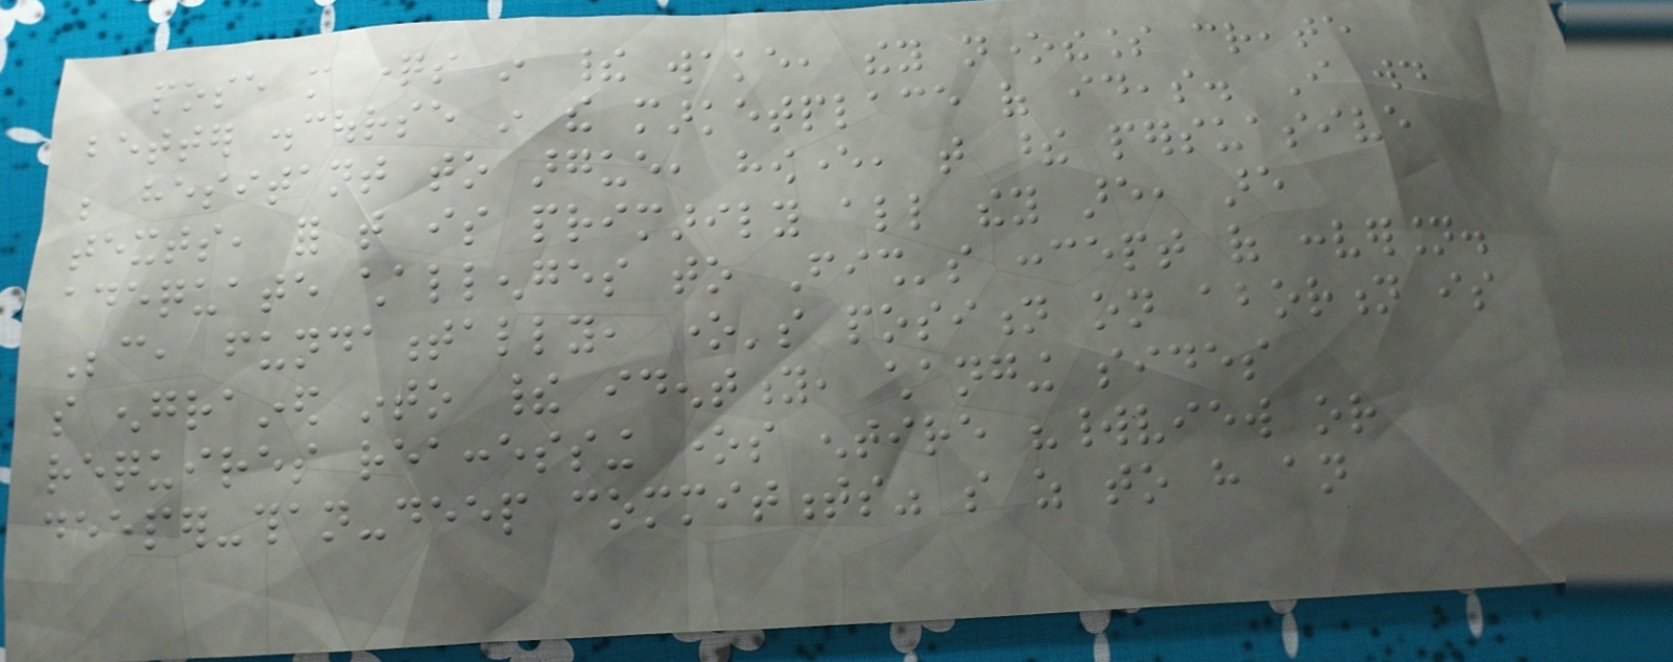pose more questions in their wake, they nonetheless create
better discourse in the marketplace of ideas. I would
be hesitant to argue, however, that these persuasive
texts, for that is primarily all they are, are
adequate challenges to Fish's concept of conversion.
Because, fundamentally, one's position on abortion is
so engrained into their identity, changing sides
requires reaccessing ones entire "worldview or
deeper-than-deep commitments" so as to have an
